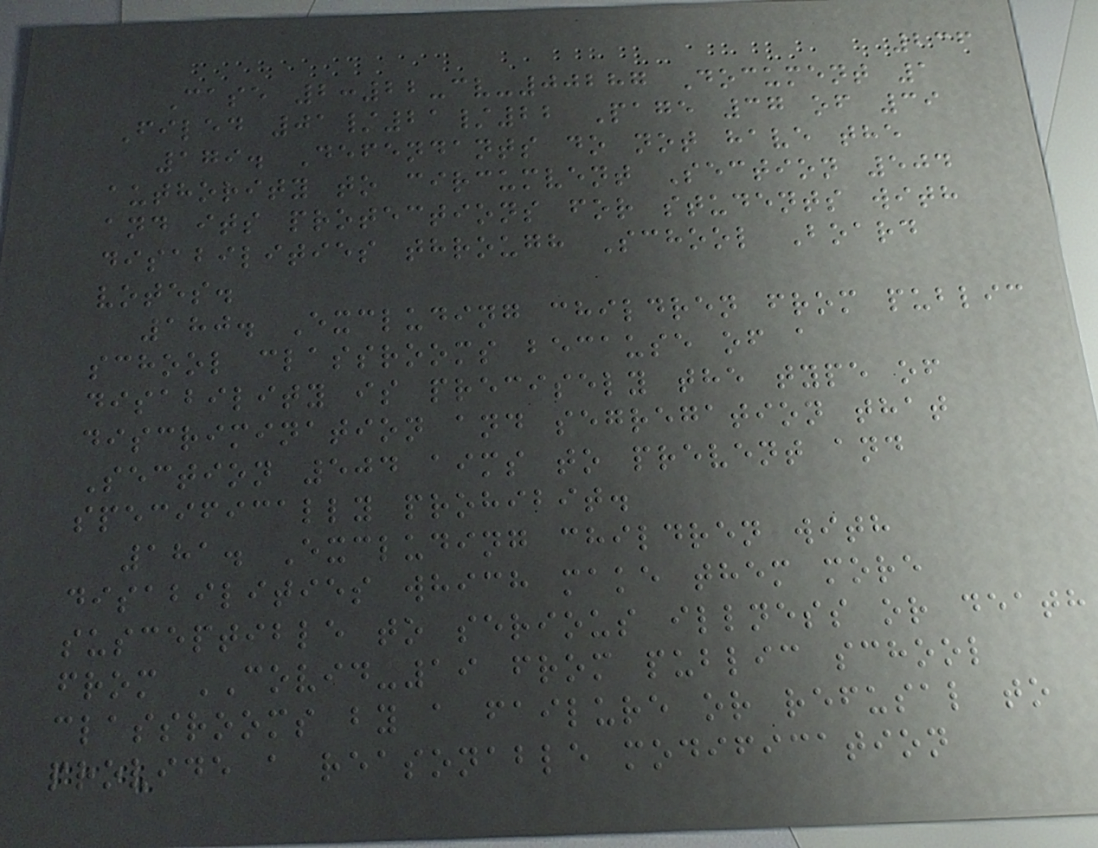236
Case 2:22-cv-00287 Document 1
Filed 01/21/22 Page 37 of 39
179. Defendants do not have the
authority to circumvent Section 504
and its protections for students with
disabilities through School Board
votes.
180. Excluding children from public
school classrooms because of a
disability is precisely the type of
discrimination and segregation that
Section 504 aims to prevent and
specifically prohibit.
181. Excluding children with
disabilities which make them more
susceptible to serious illness or death
from COVID-19 from public school
classrooms by a failure or refusal to
provide a reasonable modification
